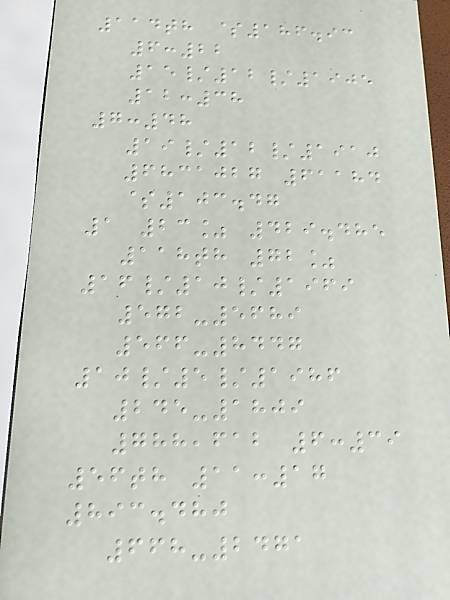114th $186.93
6:22
15/12/1905
12:38
7:48
19/12/1910
6831027 61184
$103.47
1 23% 429.485
118th 72%
16/10/1969
572-5689
566-8447
10/5/1986
245-1809
788,612 6:39
56th 11:17
893.480
668-2471
